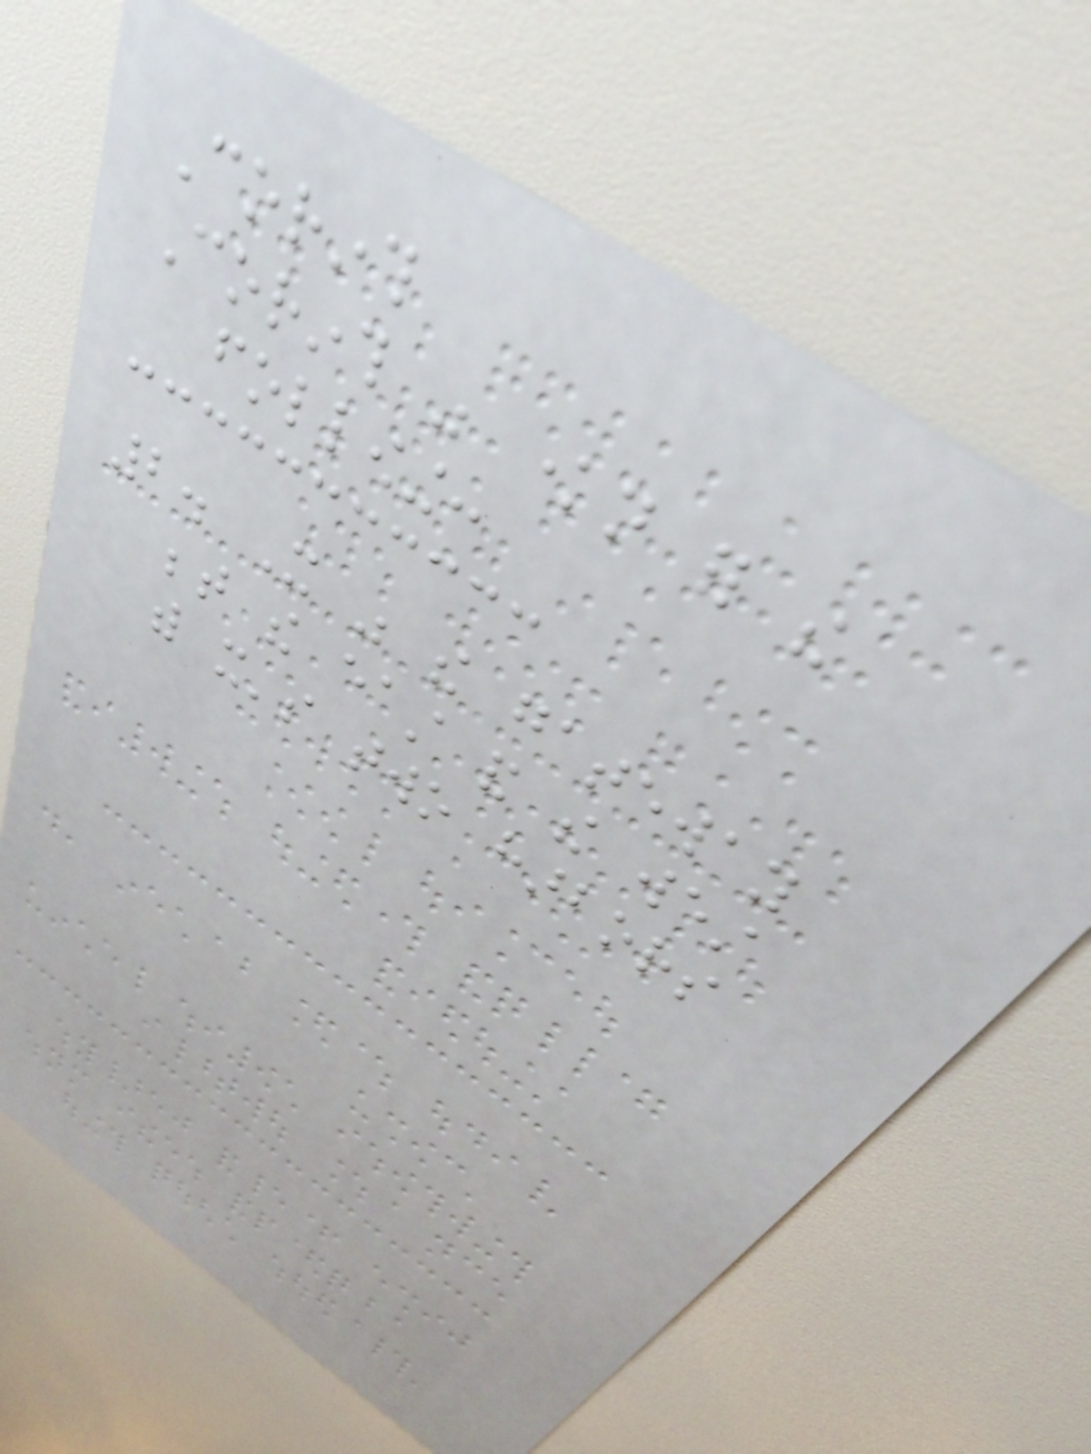Corinth
Corinth was known for the
following:
2. It was the gateway
between the east and the west
with it's two harbors
